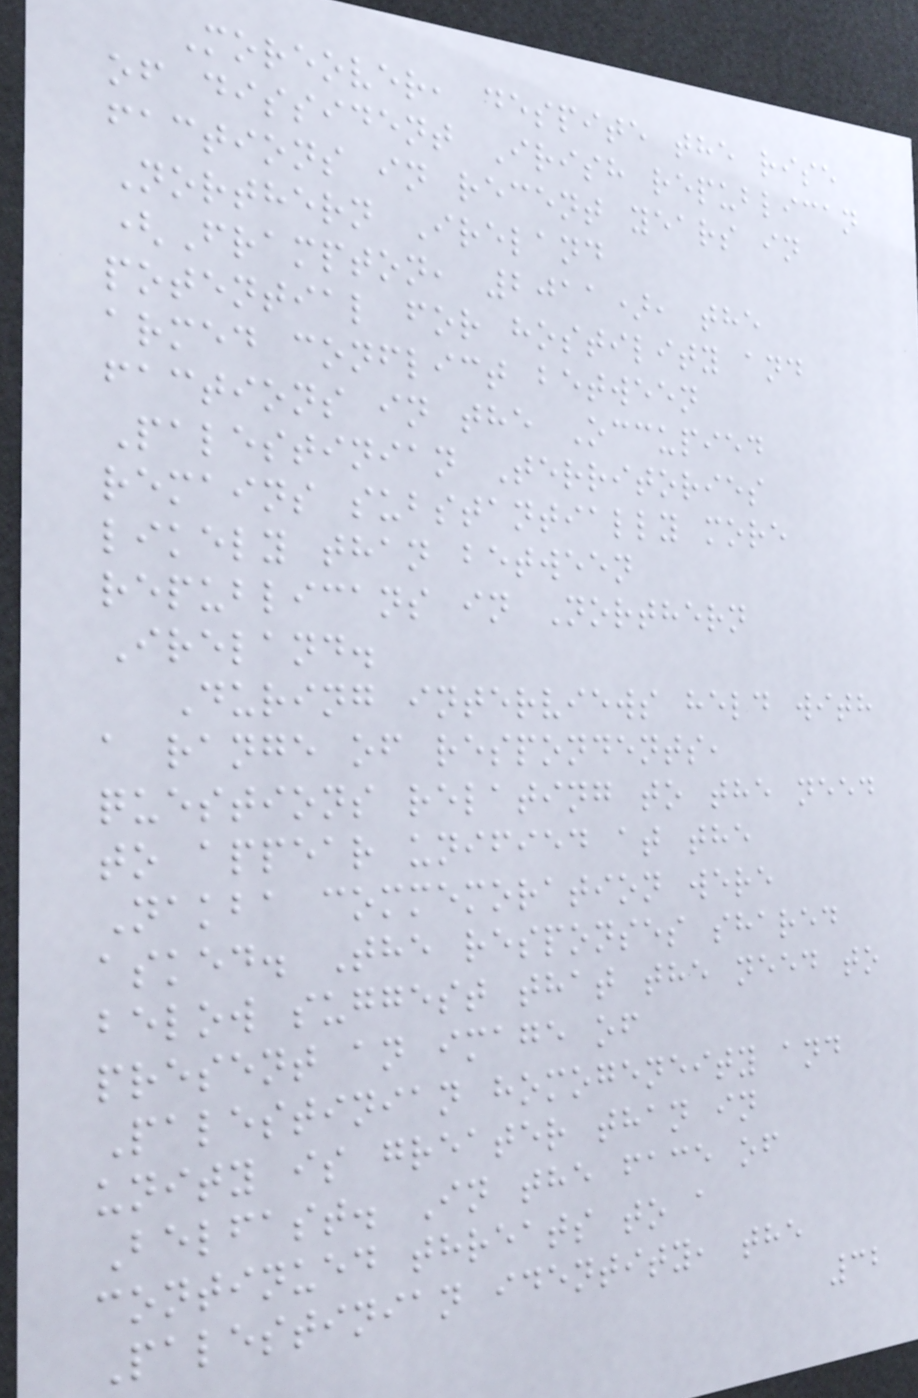Moreover, despite the rise
of dissident Irish republican
factions in recent years in
Northern Ireland
(Frampton, 2011), the
potential for hostility and
armed conflict between
factions in the Occupied
Palestinian Territories
remains substantially more
likely than between
republicans in Northern
Ireland.
During interviews held with
a range of respondents,
questions relating to the need
to appear unified at the
Nakba commemoration were
asked. The responses shared
below suggest that the need to
present an image of
Palestinian homogeneity and
unity is greater than in
Belfast. In the face of
continued threats to a
Palestinian identity, the
32
